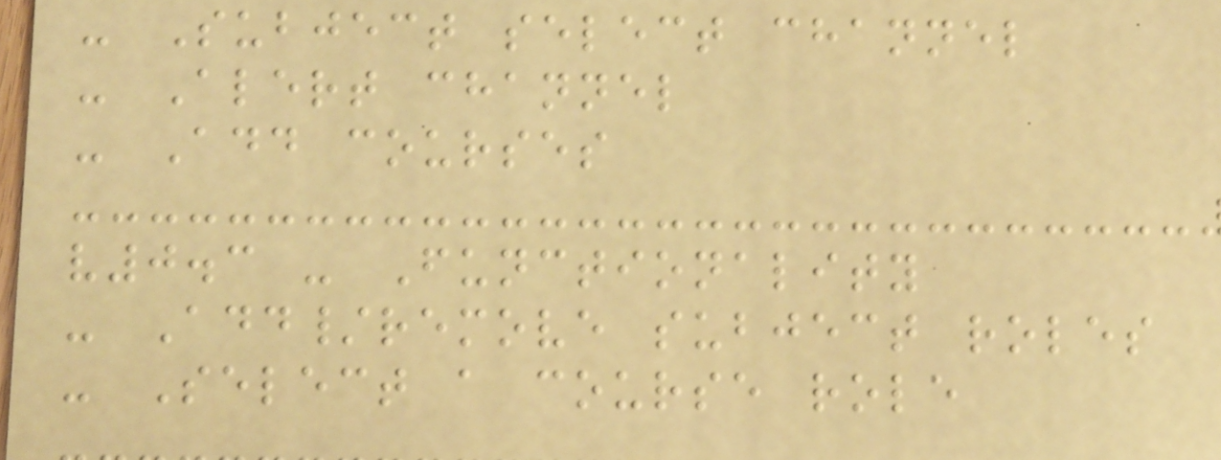- Subject select channel
- Alert channel
- Add courses
v0.3 - Functionality
- Add/remove subject roles
- Select a course role
